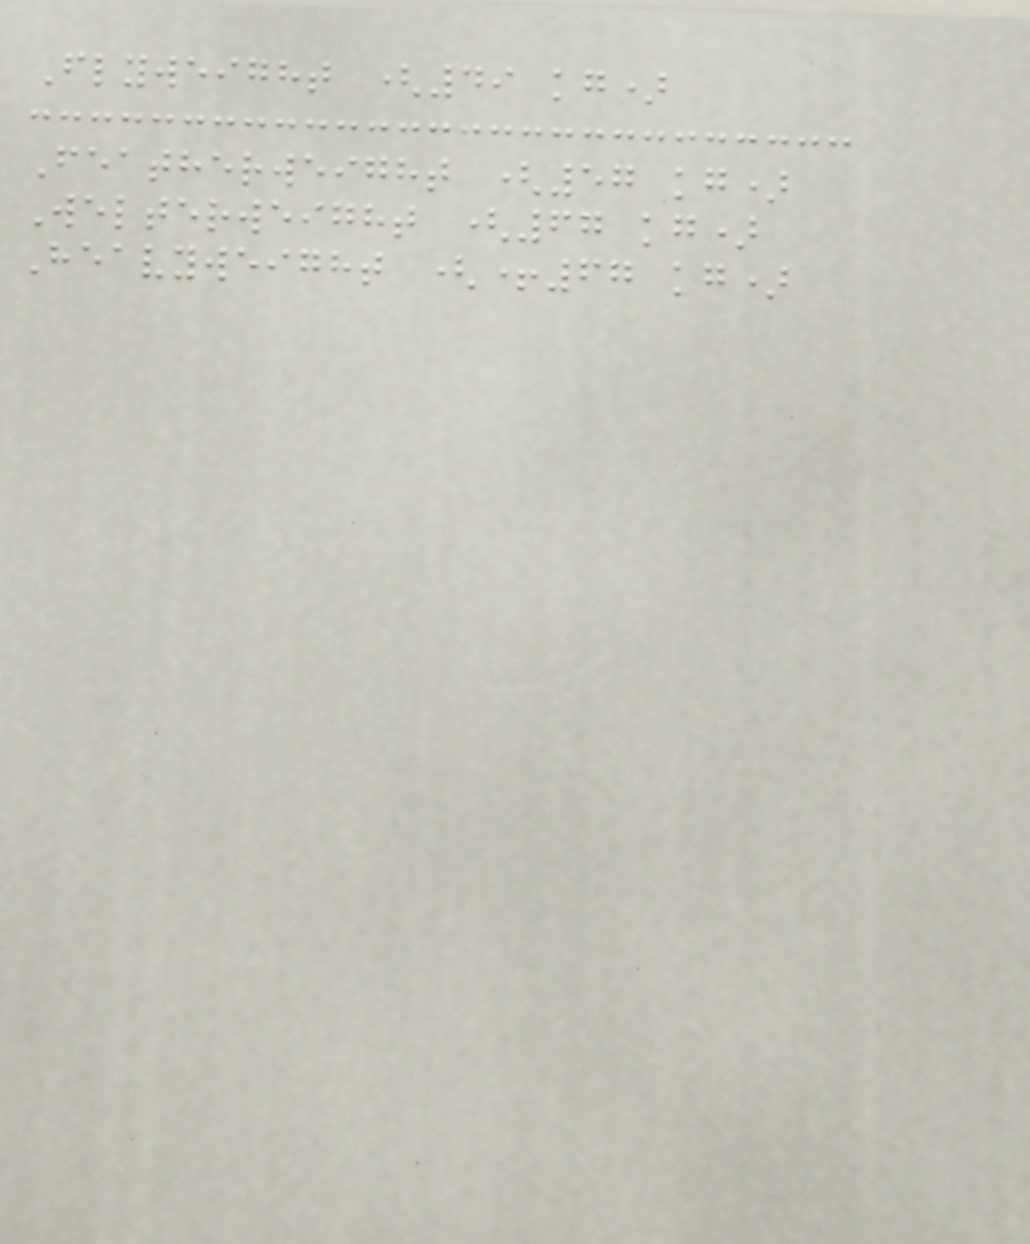Flyweight (49 kg)
Featherweight (57 kg)
Welterweight (67 kg)
Heavyweight (+67 kg)
